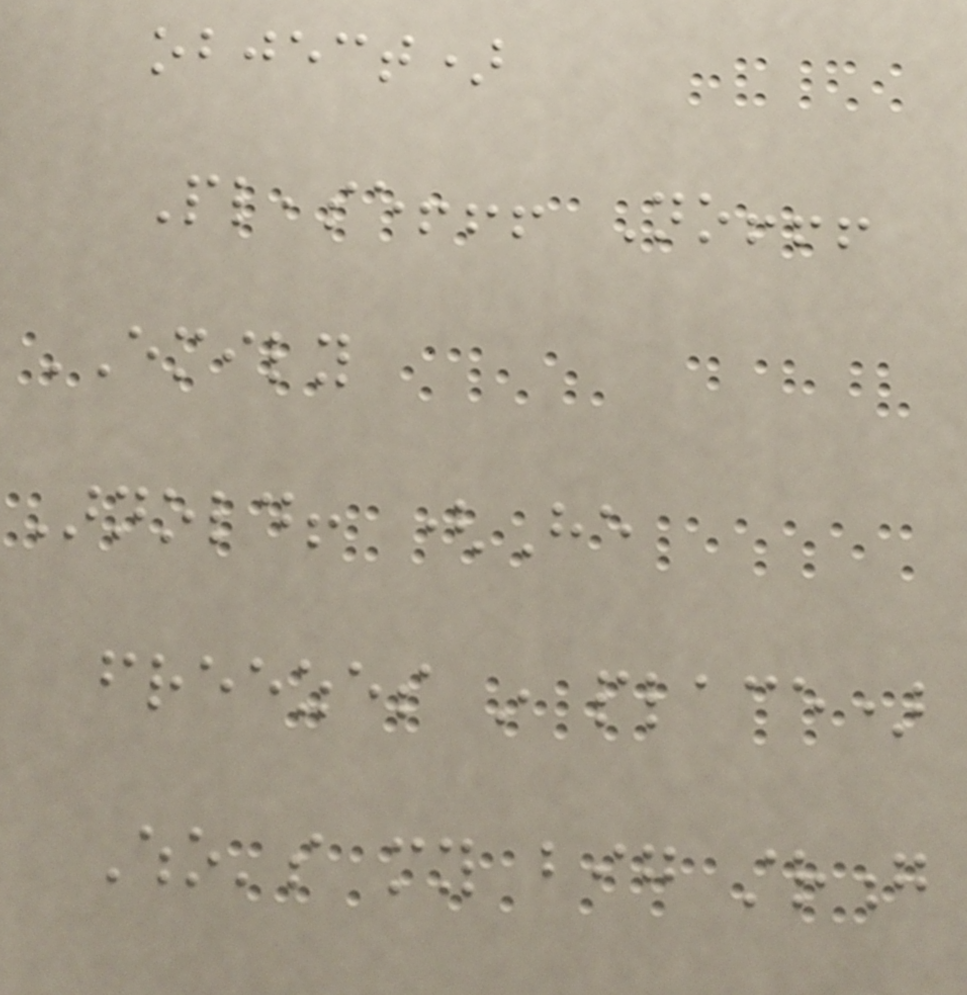object)
Please!!! No!!!
EMILY
Arnold! (He
freezes in place)
Who's my big strong
